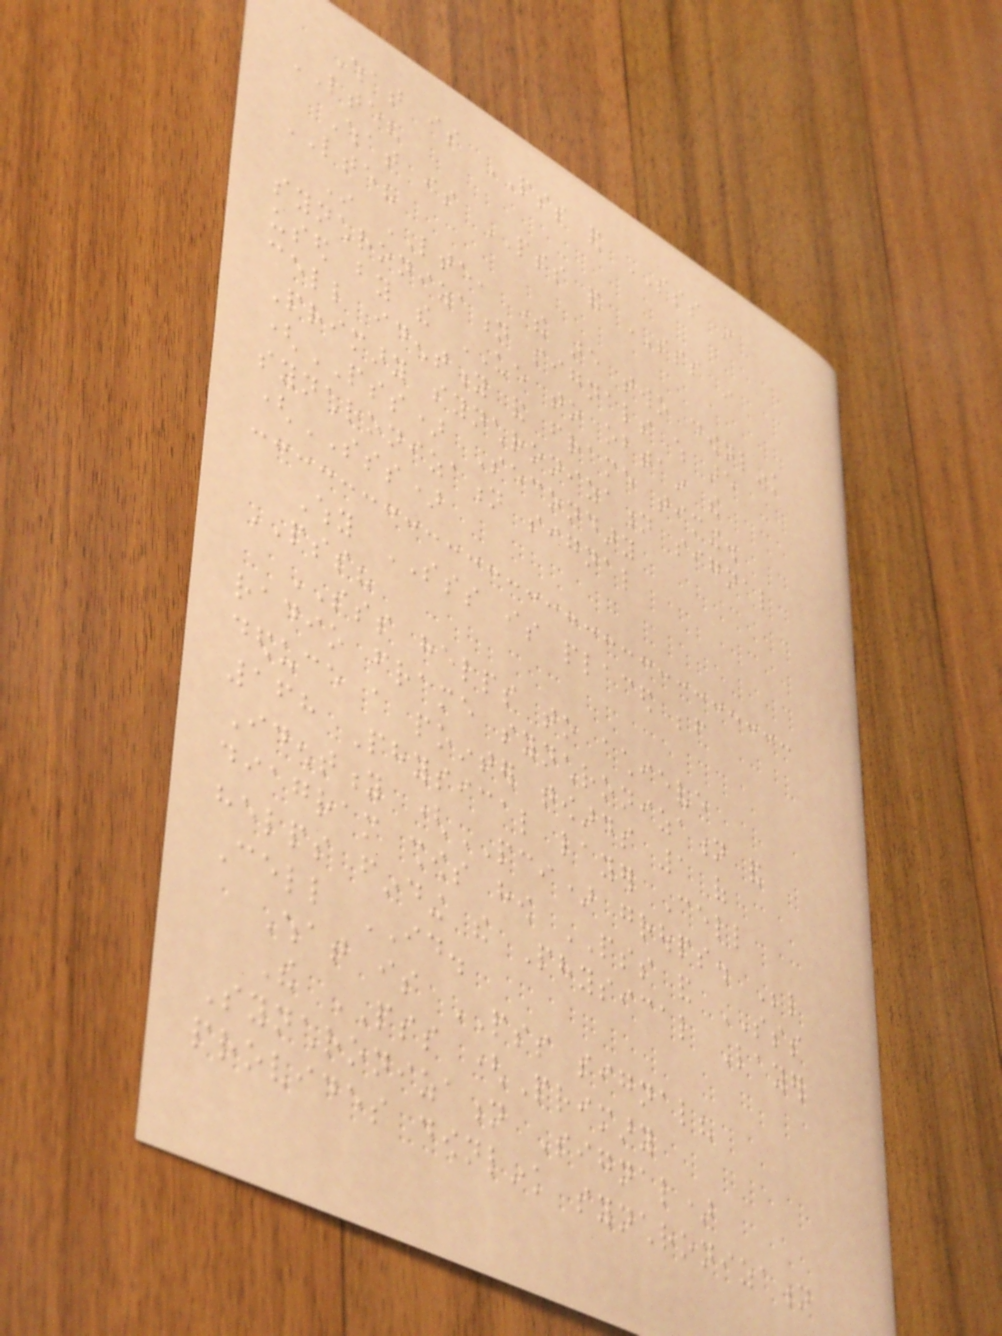What is PSS and SSS in
LTE?
What is PSS and SSS in
LTE?
In LTE, there are two downlink
synchronization signals which are
used by the UE to obtain the
cell identity and frame timing.
Primary synchronization signal
(PSS) Secondary
synchronization signal
(SSS)
Why SSS is placed before
PSS?
SSS helps to achieve
radio frame synchronization and
deduce a pointer towards 1 of
168 Physical layer Cell
Identity (PCI) groups. Below
diagram shows how PSS and SSS
helps finding the Physical Layer
Cell ID.
What is PSS signal?
The PSS (Primary
Synchronization Signal)
provides downlink synchronization
